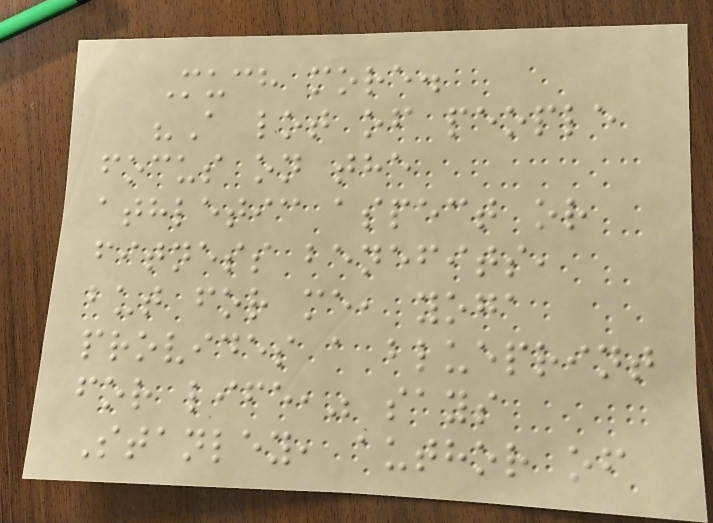Much more.
"A lot of people
focus on the
athletic aspect or
fitness benefits,
but for me, yoga
provides a blueprint
for life," says
Stanley, author of
